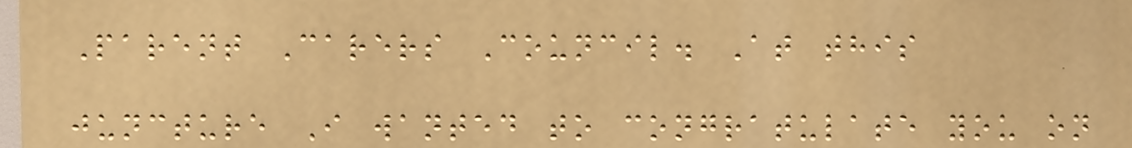Parent Carers Council. At this
juncture I wanted to congratulate you on
